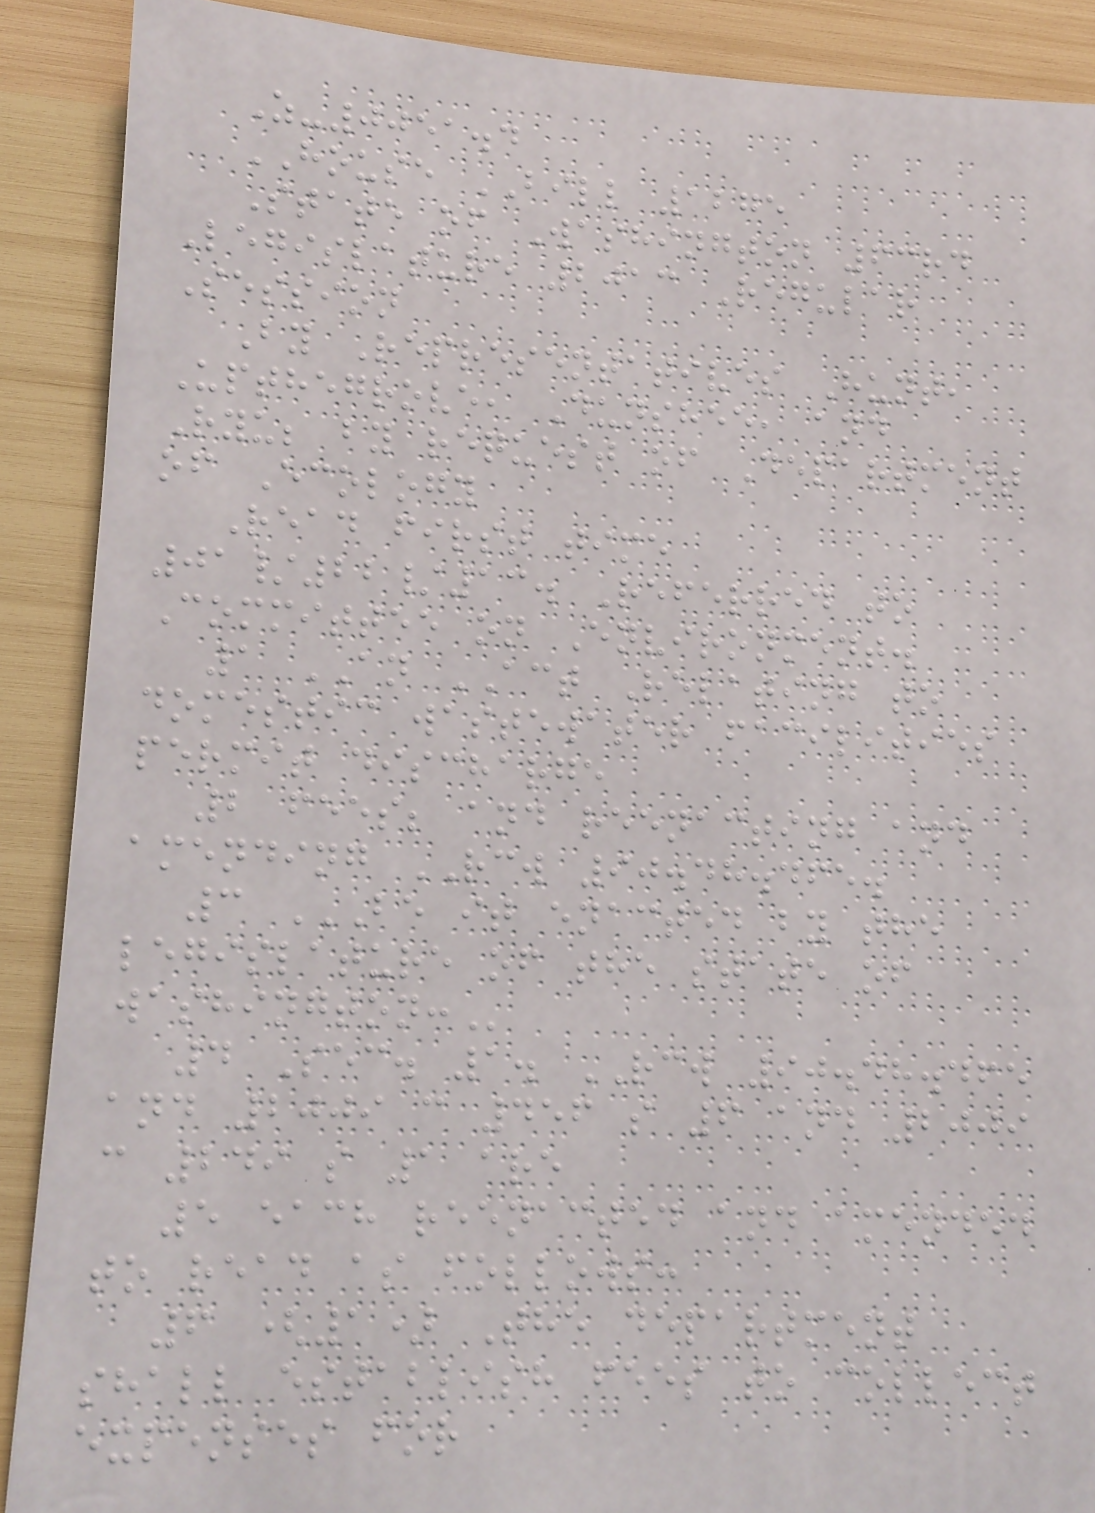Z-0051.4
HOUSE BILL 1275
State of Washington 63rd
Legislature 2013 Regular
Session
By Representatives Hunt,
Upthegrove, Dunshee, and
Ryu; by request of Department
of Ecology
Read first time
01/22/13. Referred to
Committee on Environment.
1 AN ACT Relating to
domestic wastewater facilities
permit discharge
2 fees; and reenacting and
amending RCW 90.48.465.
3 BE IT ENACTED BY THE
LEGISLATURE OF THE STATE OF
WASHINGTON:
4 Sec. 1. RCW 90.48.465
and 2009 c 456 s 6 and 2009
c 249 s 1 are
5 each reenacted and amended
to read as follows:
6 (1) The department
shall establish fees to collect
expenses for
